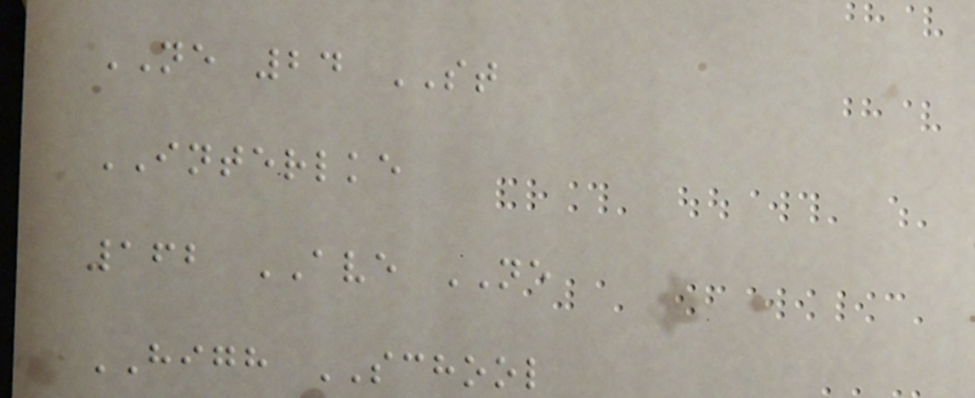NE 24 ST
INTERLKE
162 AVE NE
HIGH SCHOOL
